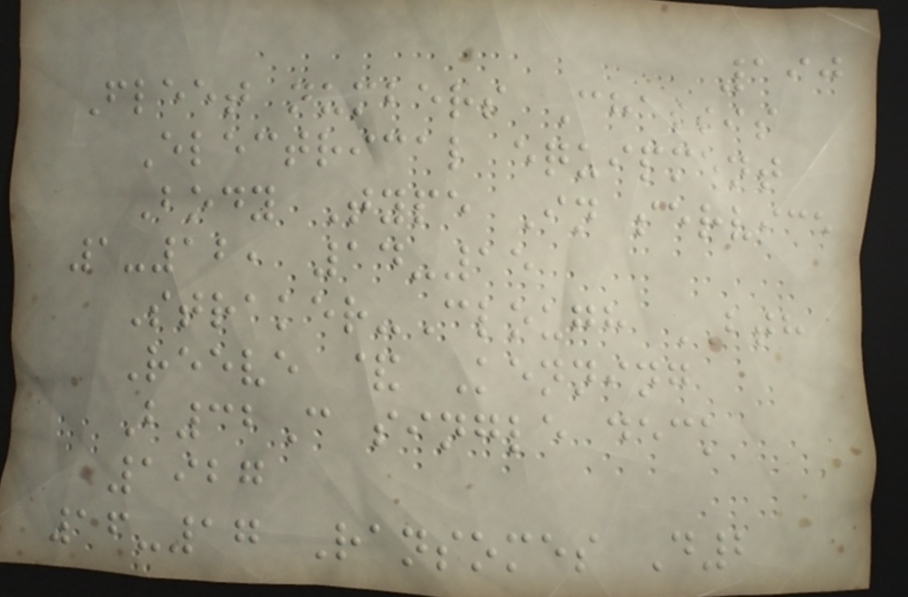190
Fleet numbers Chassis
Electrical equipment
Body Type In service
1-12, 14-15
Straker-Clough BTH
Reeve & Kenning
B32C single deck
1927
16-17 Ransomes D2
